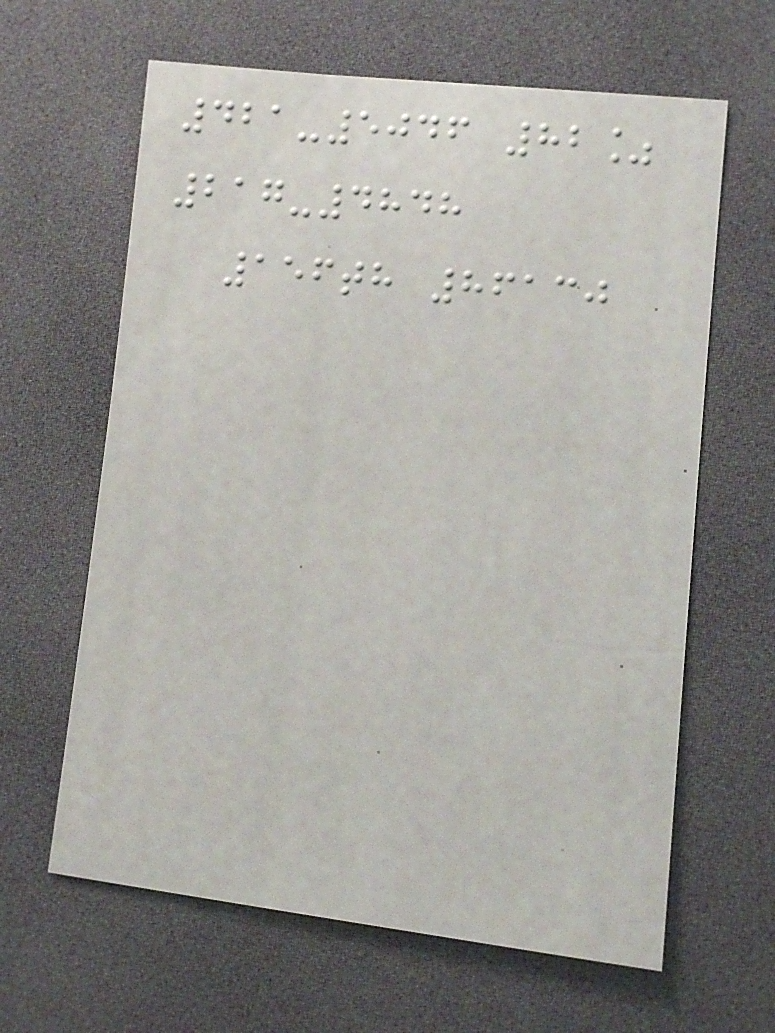421-5046 82%
217-4848
156th 86130
